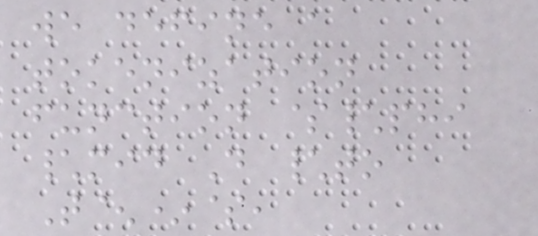we define a
tokenization
function $\phi
\mid D \to
T^*$,
